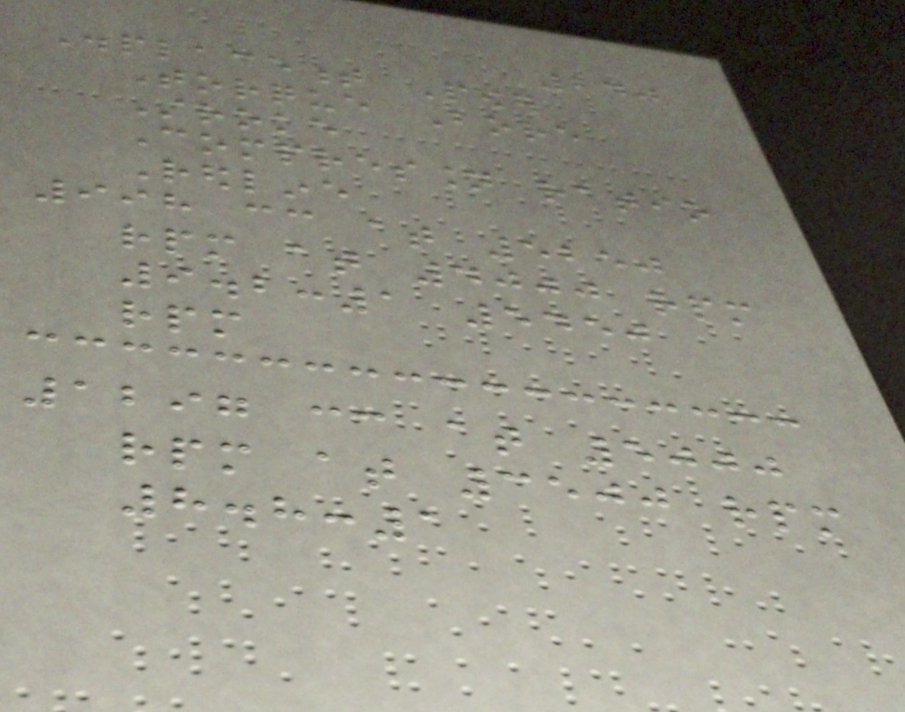240
Displacement Power
Torque Bore
Stroke
Compression ratio
Redline
998 cc at 5250
rpm at 4000 rpm
9.2:1 5450
rpm
1297 cc at 5000
rpm at 3500 rpm
8.8:1
